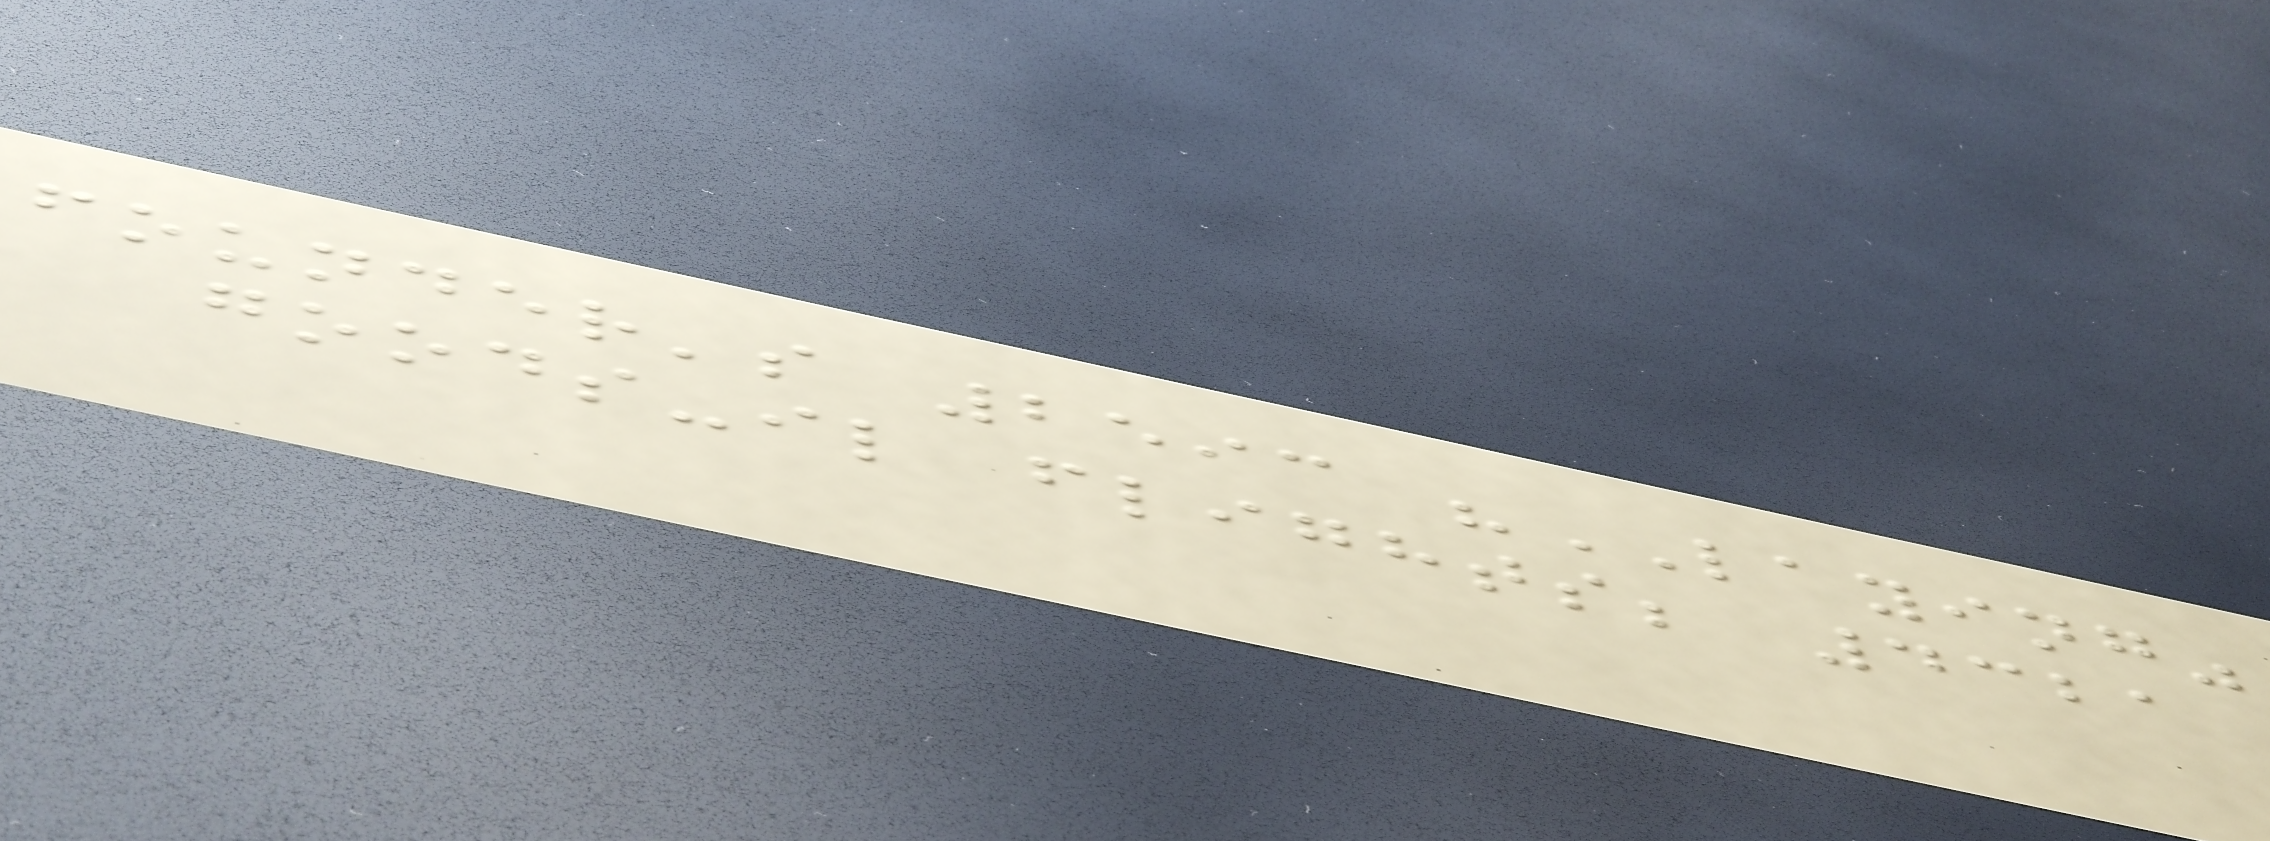founder's 2593 "LAYING"
goods-il flights; 4321
